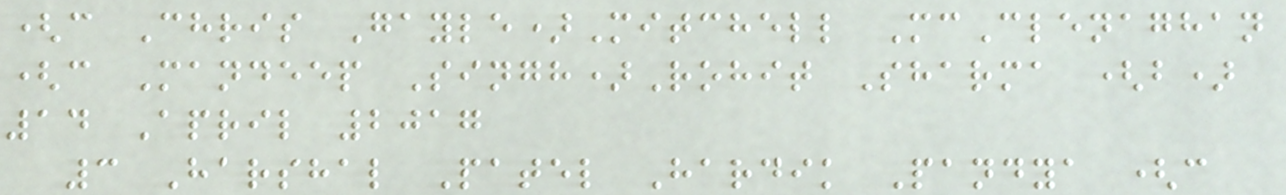(c Chris Gayle)Mitchell McClenaghan
(c Mandeep Singh)Rohit Sharma (b)
14 April 2017
3 Harshal Patel Hardik Pandya (c
